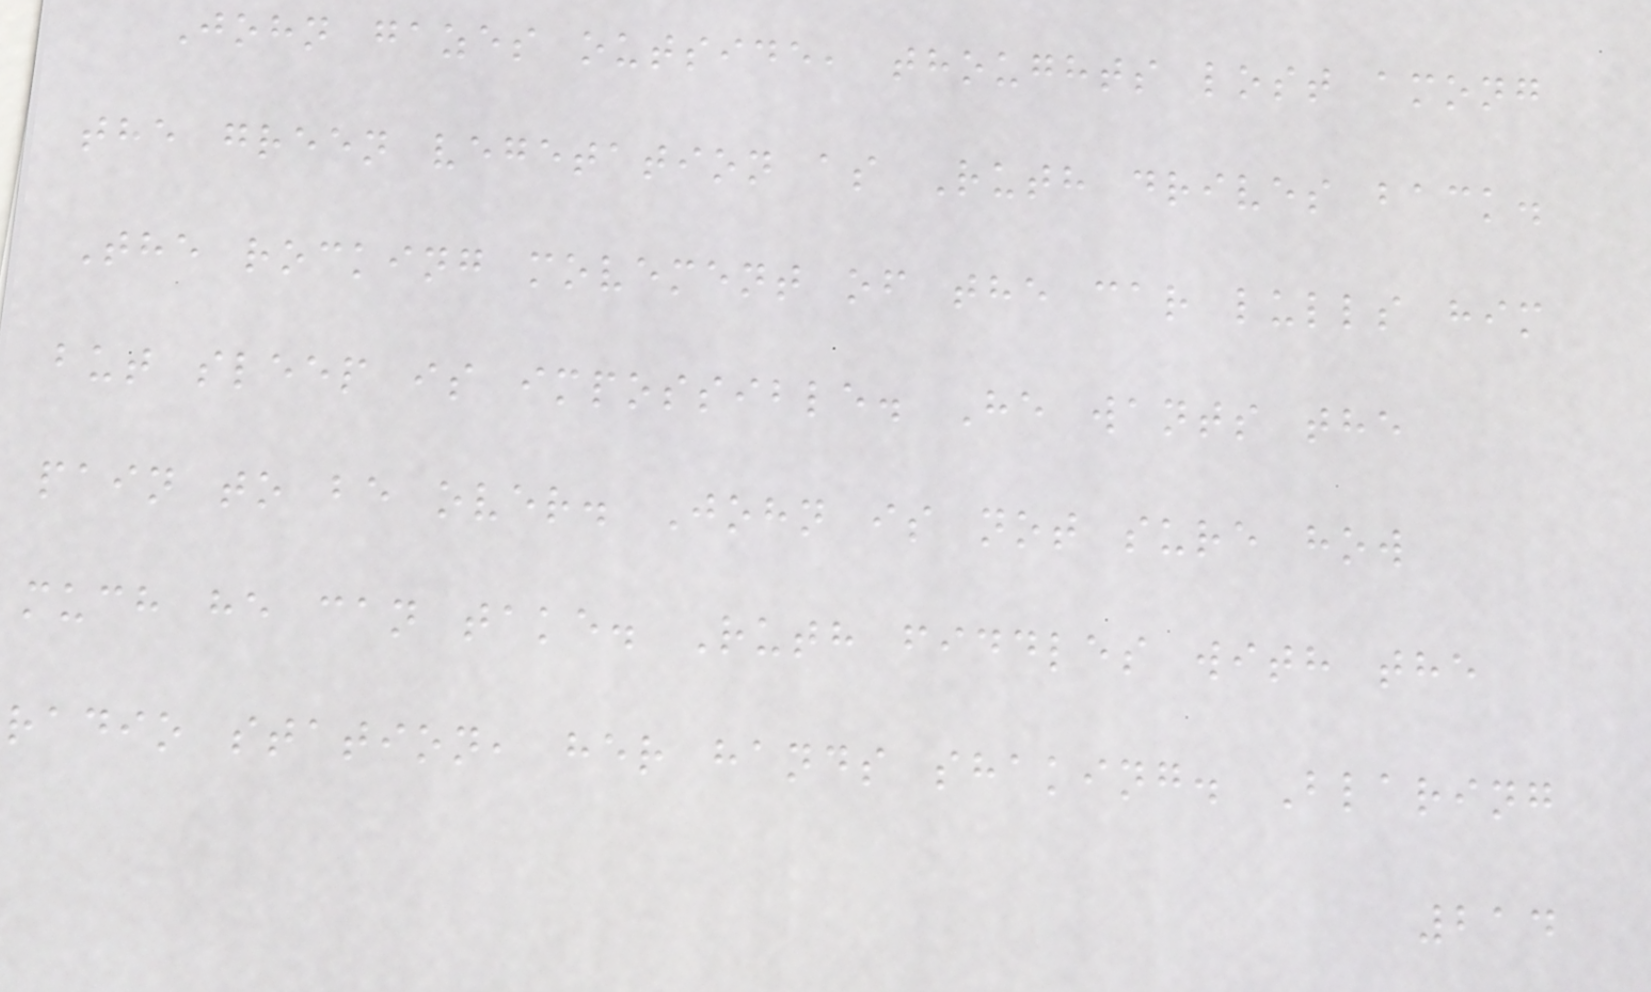John gazes outside, thoughts lost among
the green vegetation as Ruth drives back.
The rocking movement of the car lulls him
but sleep is impossible. He wants the
pain to be over. John is not sure how
much he can take. Ruth fiddles with the
radio station, her hands shaking. Blaring
214
